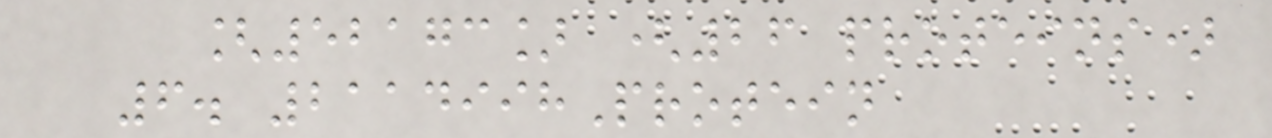[52173] (26 proteins)
6. 2114998Protein
